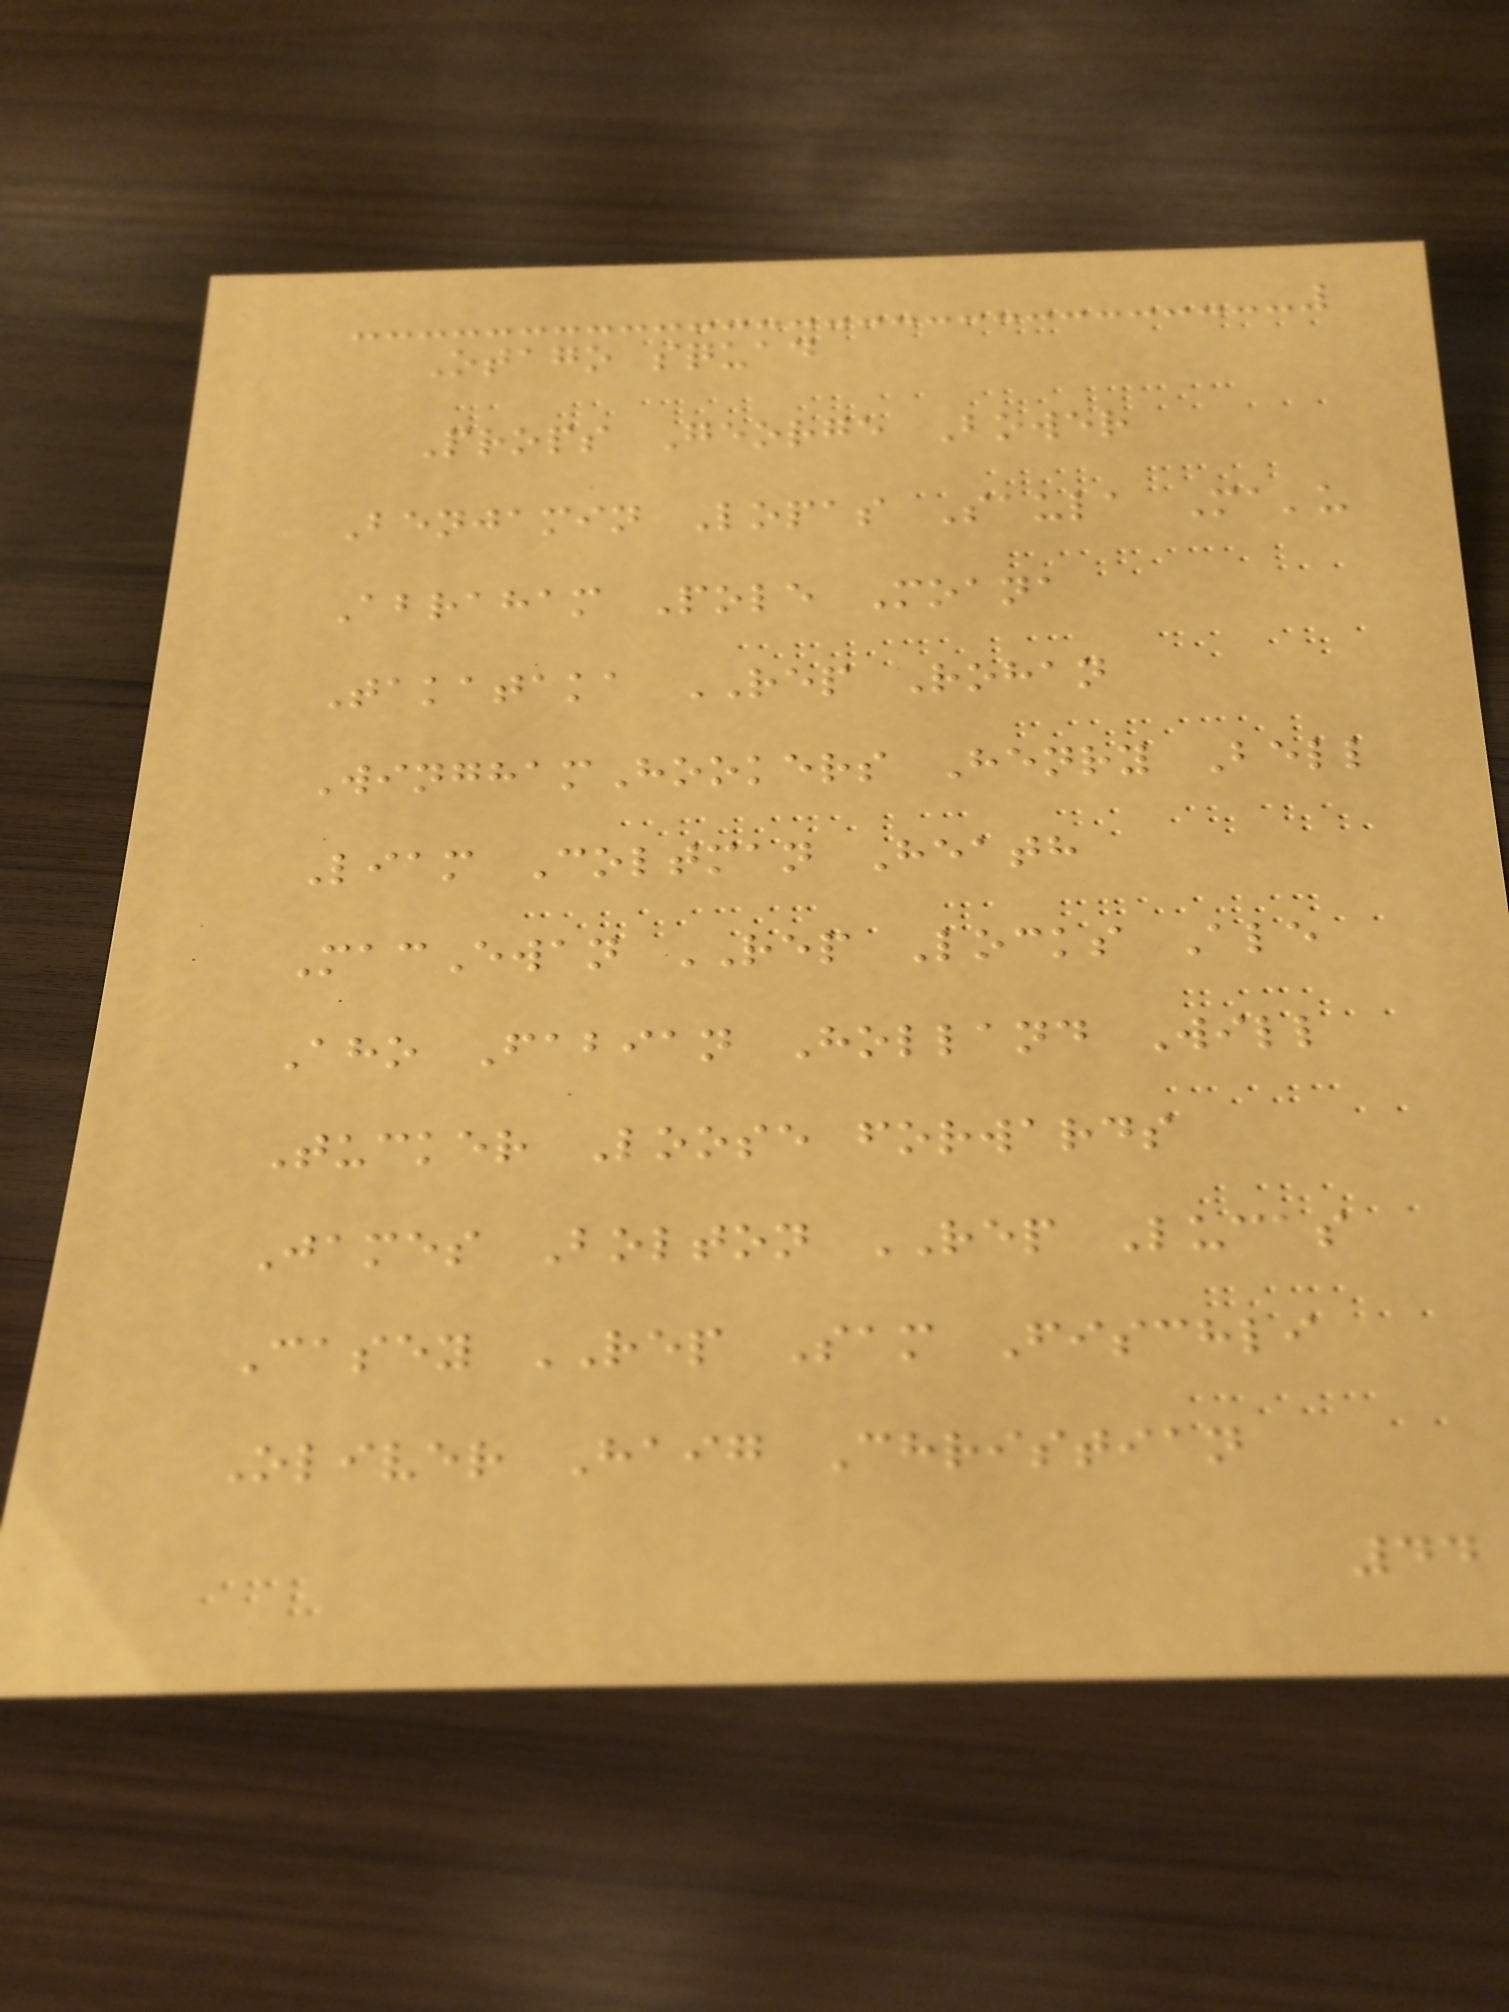Otago squad
Props George Bower
Benjamin Lopas Saula Ma'u
Abraham Pole Moana
Takataka REP Rohan
WinghamHookers Henry Bell
Liam Coltman Heath
MacEwan REP Locks Ale
Aho Fabian Holland Will
Tucker Loose forwards
James Bolton REP Lucas
Casey REP Sam Fischli
Oliver Haig Christian
44
